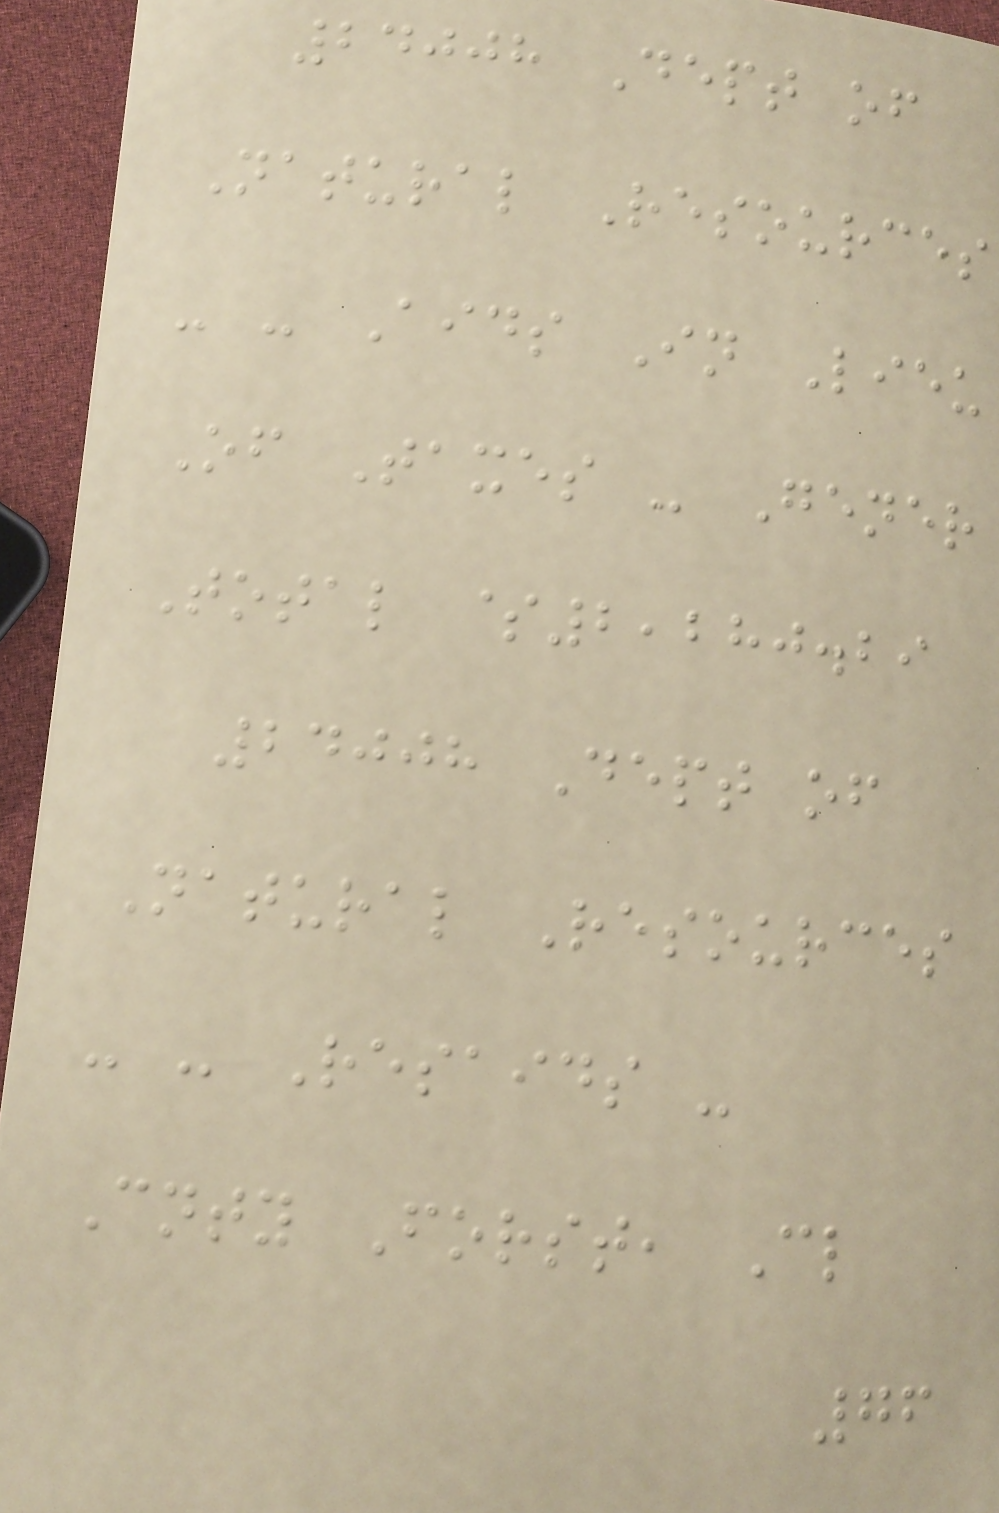24008 Dept of
Natural Resources
- - Aids In Lieu
Of Taxes - Gener
Total $2,280.29
24008 Dept of
Natural Resources
- - Resaids -
Cnty Forst, Cl
76
